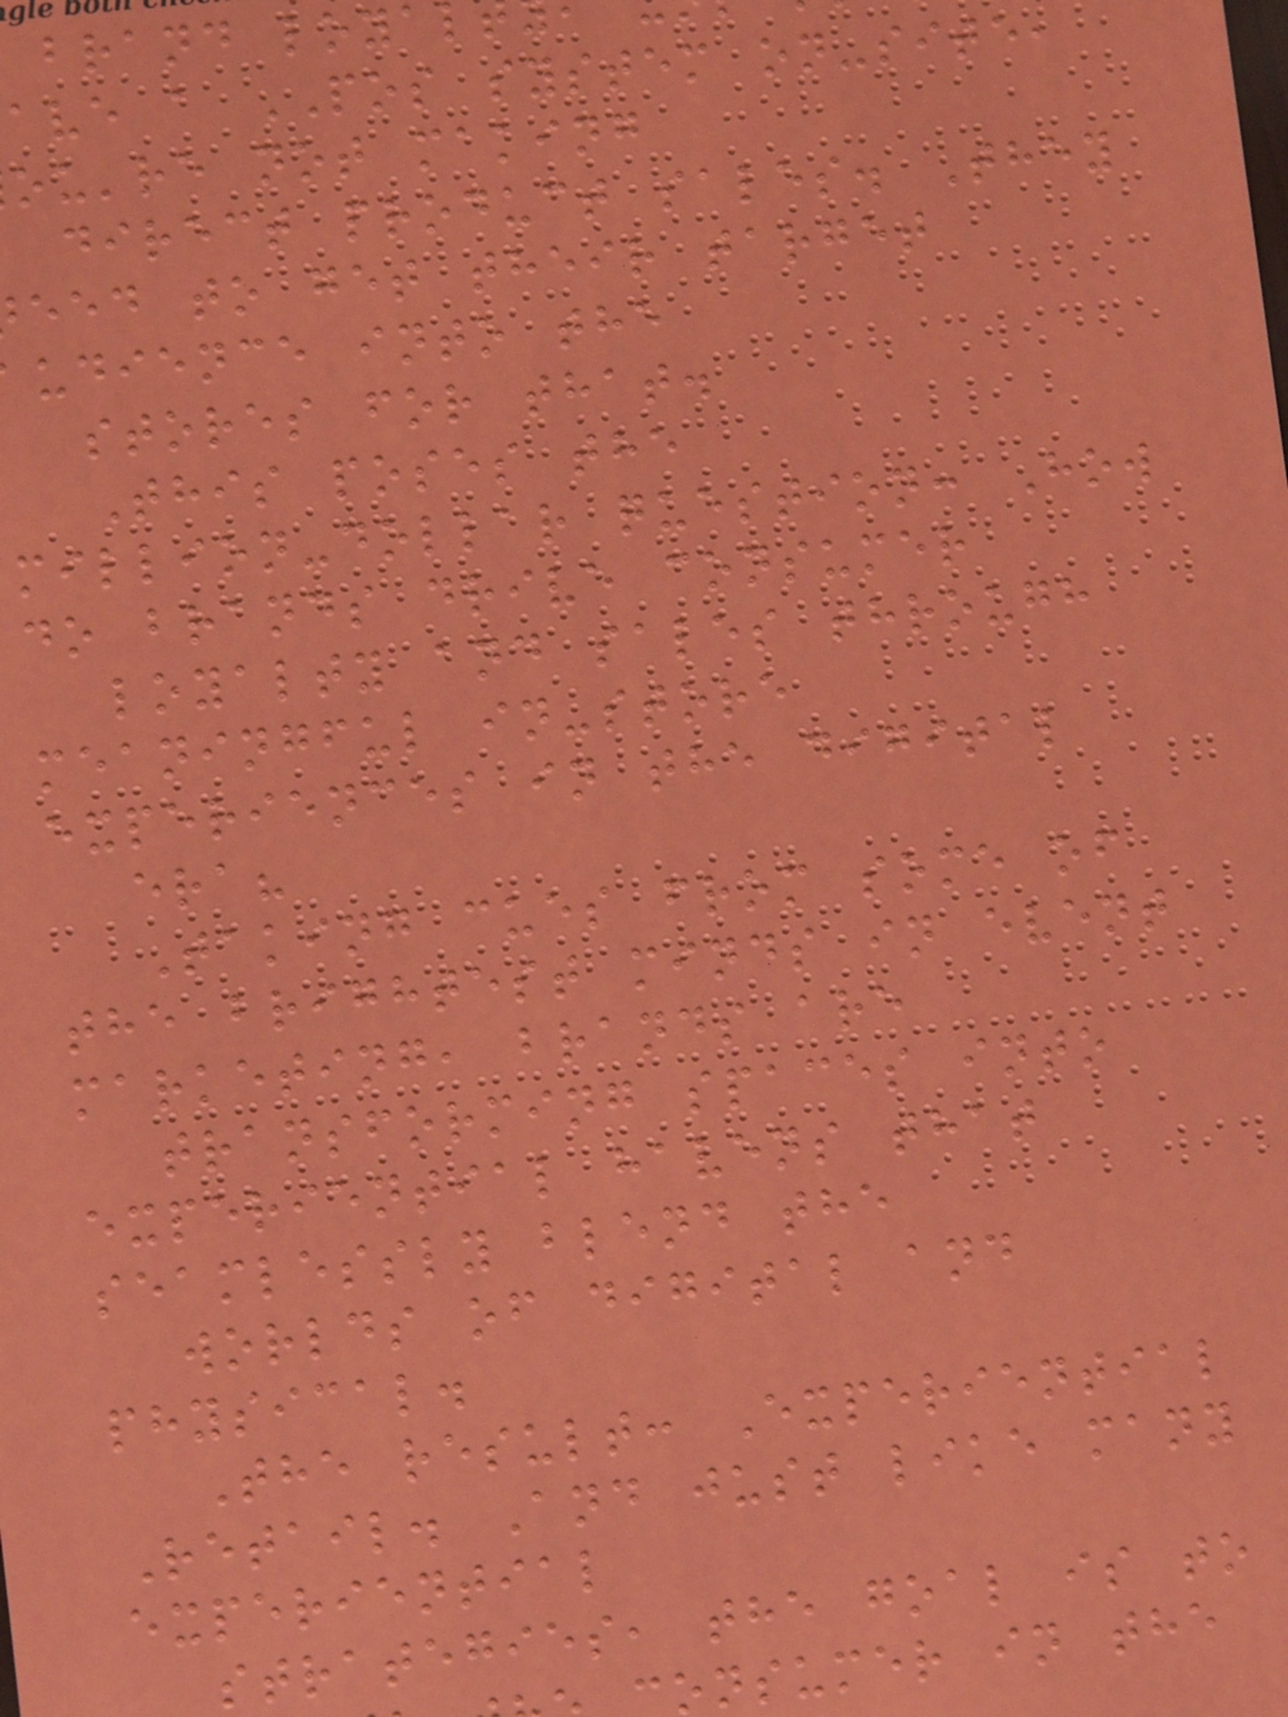brand loya
ave a POS system on-site,
ou're not making
direct product sales. They
eed to get their target
udience into the
stores for that.
This poses the
million-dollar question: How
do brands drive consumer
loyalty and sales through
meaningful in-store
experiences in the digital
era?
Taking cues from some of
the brightest minds in event
marketing, brands are
transforming spaces into
experiential havens that
seamlessly blend the
worlds of digital and
physical.
The result: Experiential
Retail. And just like many
experiential
strategies, the goal is to
onsumer in the
